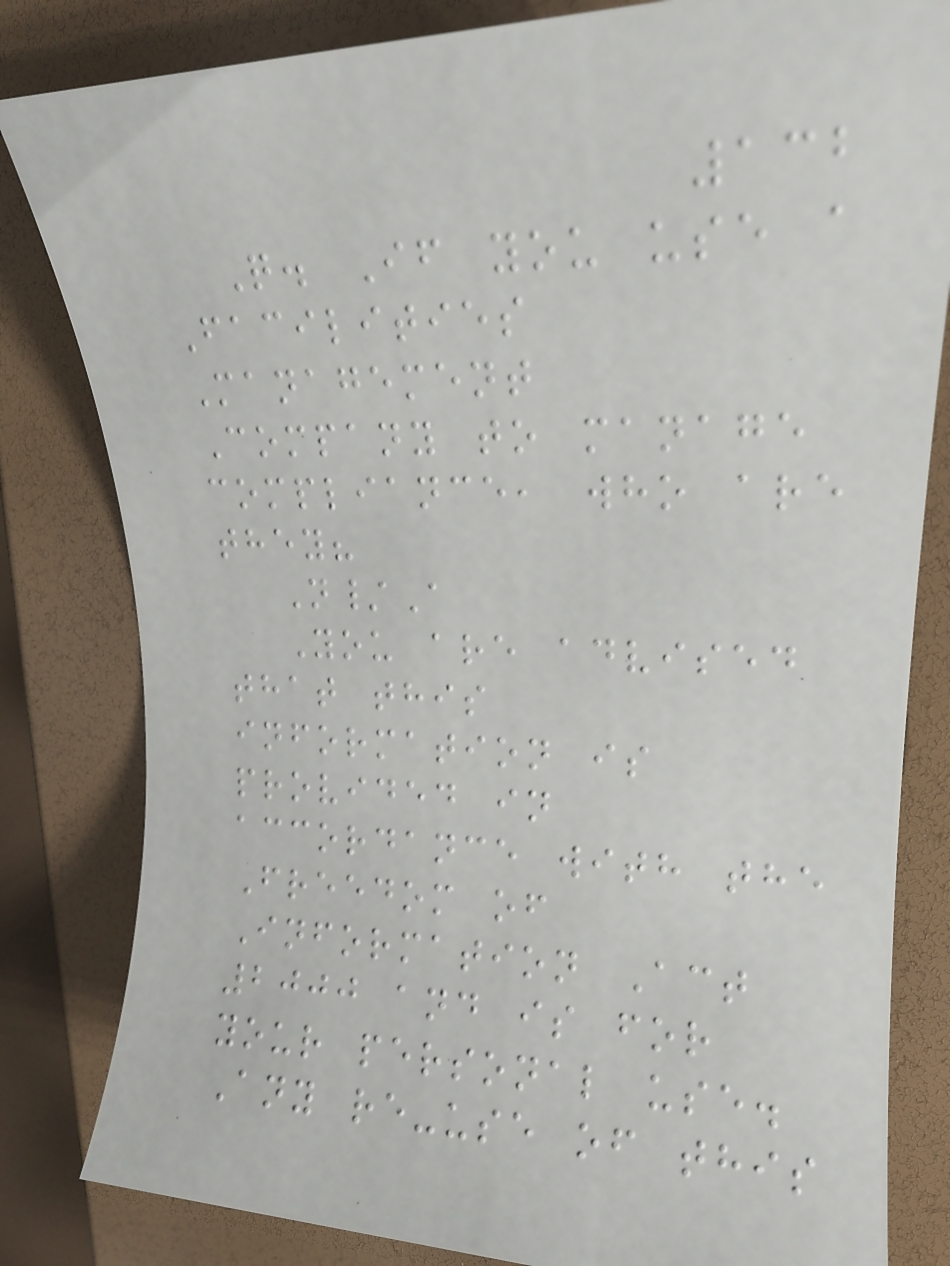132
Q. If you use a
Facilities
Management
Company to manage
compliance, who are
they?
N/A
You are advised
that this
information is
provided in
accordance with the
Freedom of
Information Act
2000 and is for
your personal use.
Any re-use of this
